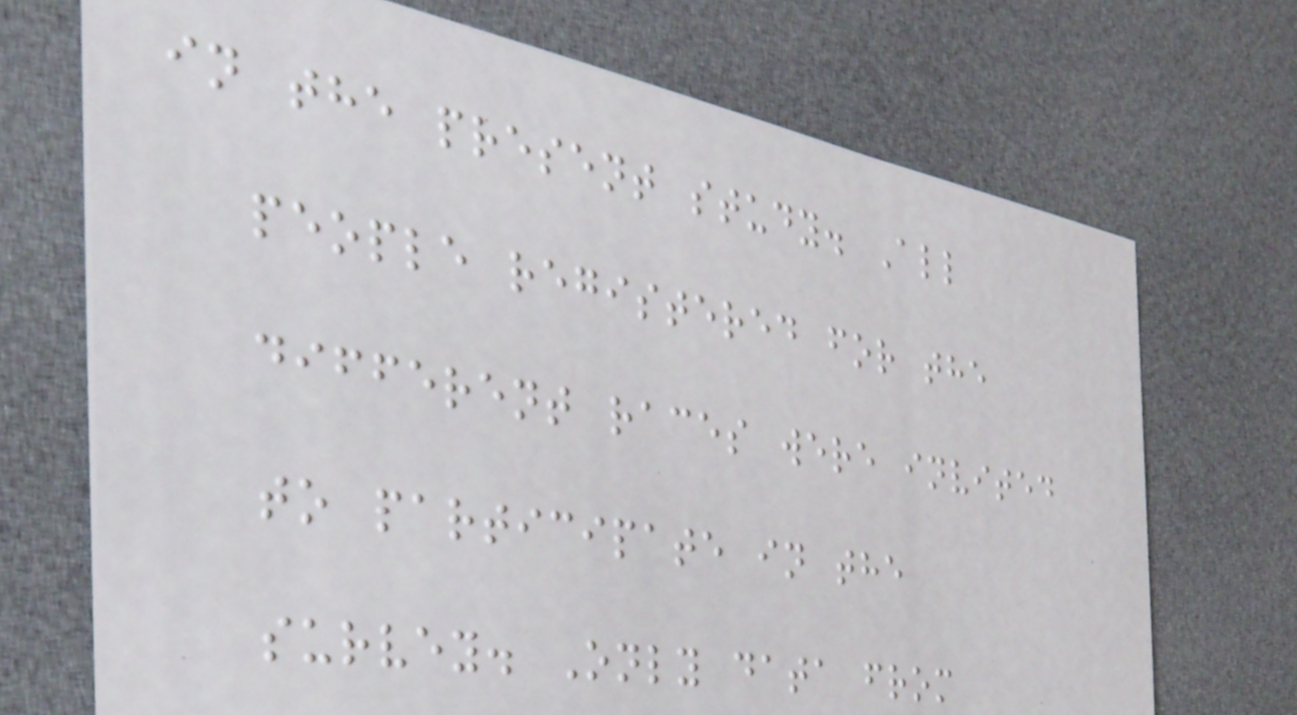in the present study. All
people registered for the
different races were invited
to participate in the
survey. Only data from
